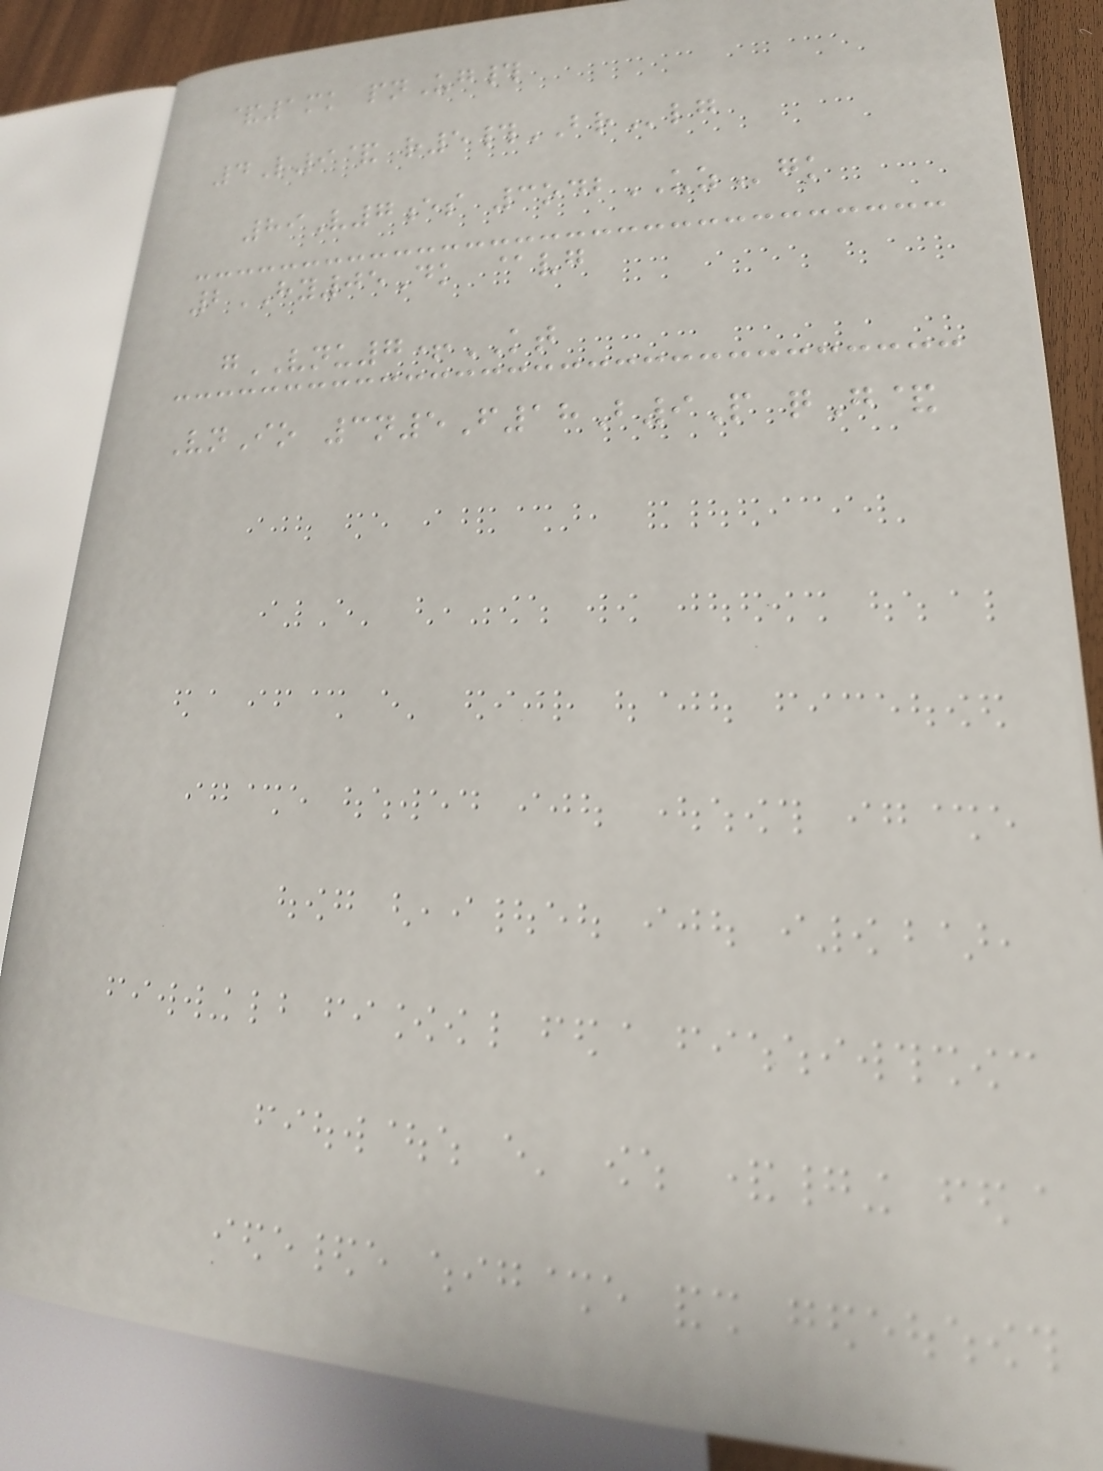&1mk pnUg#
4L9& r5#BRlg
89V7es 3odbUZgk
2HY05Dk @vg
gVNU7+KT
VnIo 3n5F18B9P qG&
